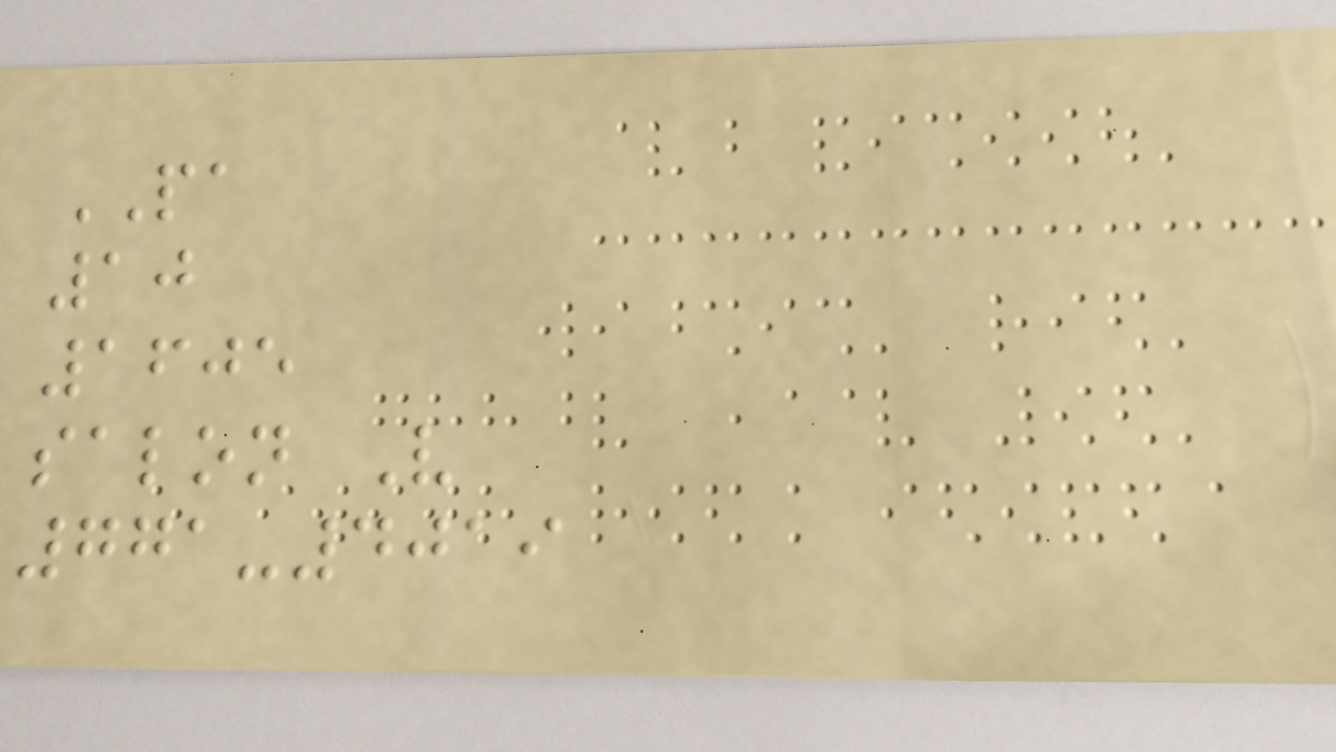PA
10
1605
salon V
771-4019
